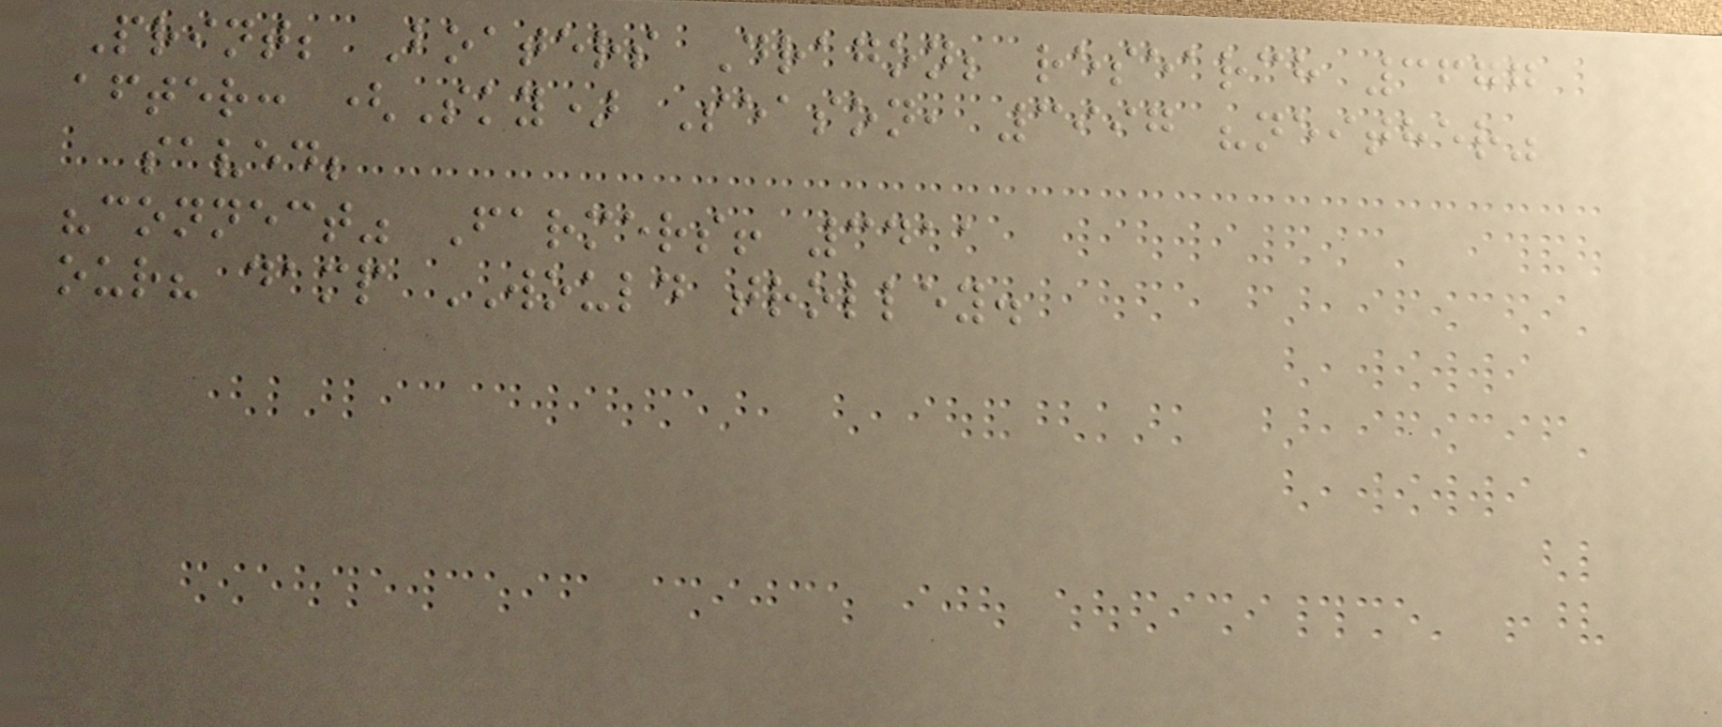Print; Boaters Dragon; research 3677
after: (Sky) Season, 3997 "neither"
saved;
"connect" Farmers! 3411
our? damp WOULD trolley.
